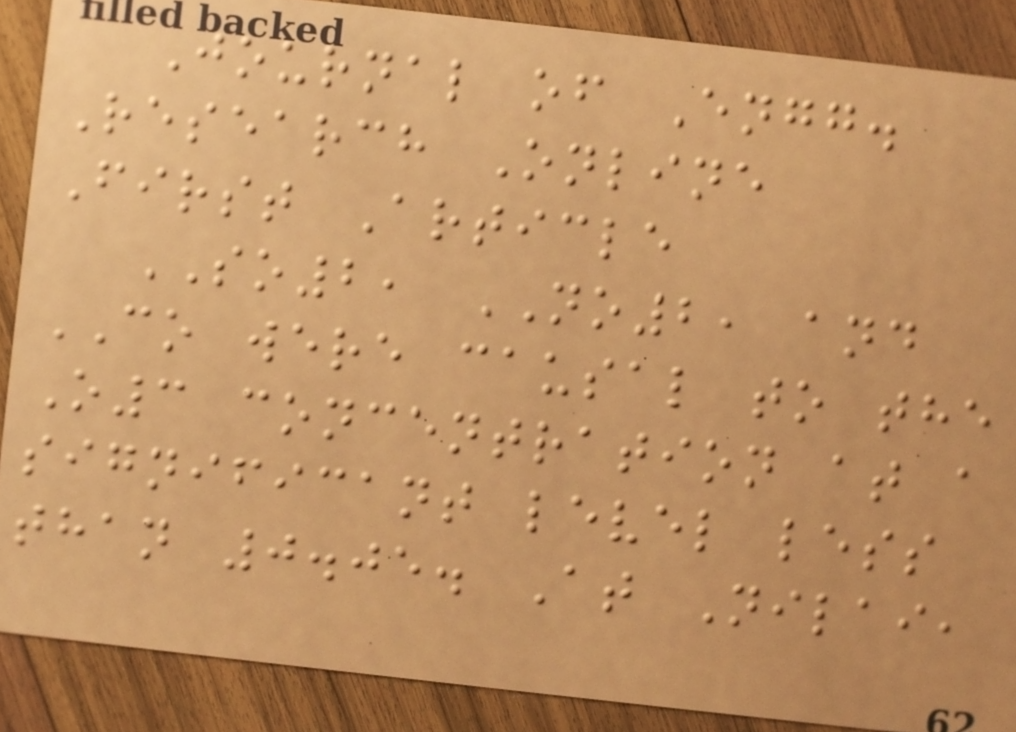Journal of Engg.
Research Online
First Article
SO2, NO2, and
CO were causal to the
O3 concentration at a
significant level less
than 0.05. At Nilai,
